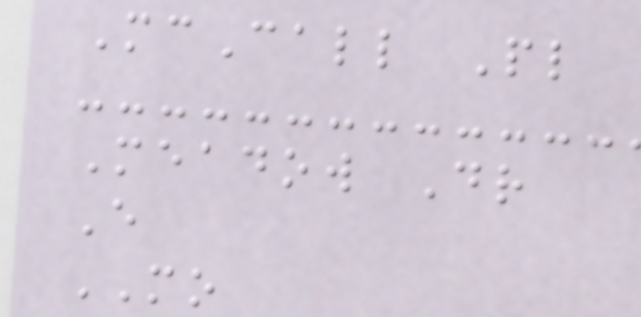McCall Pl
Meadow Dr
E
MO
